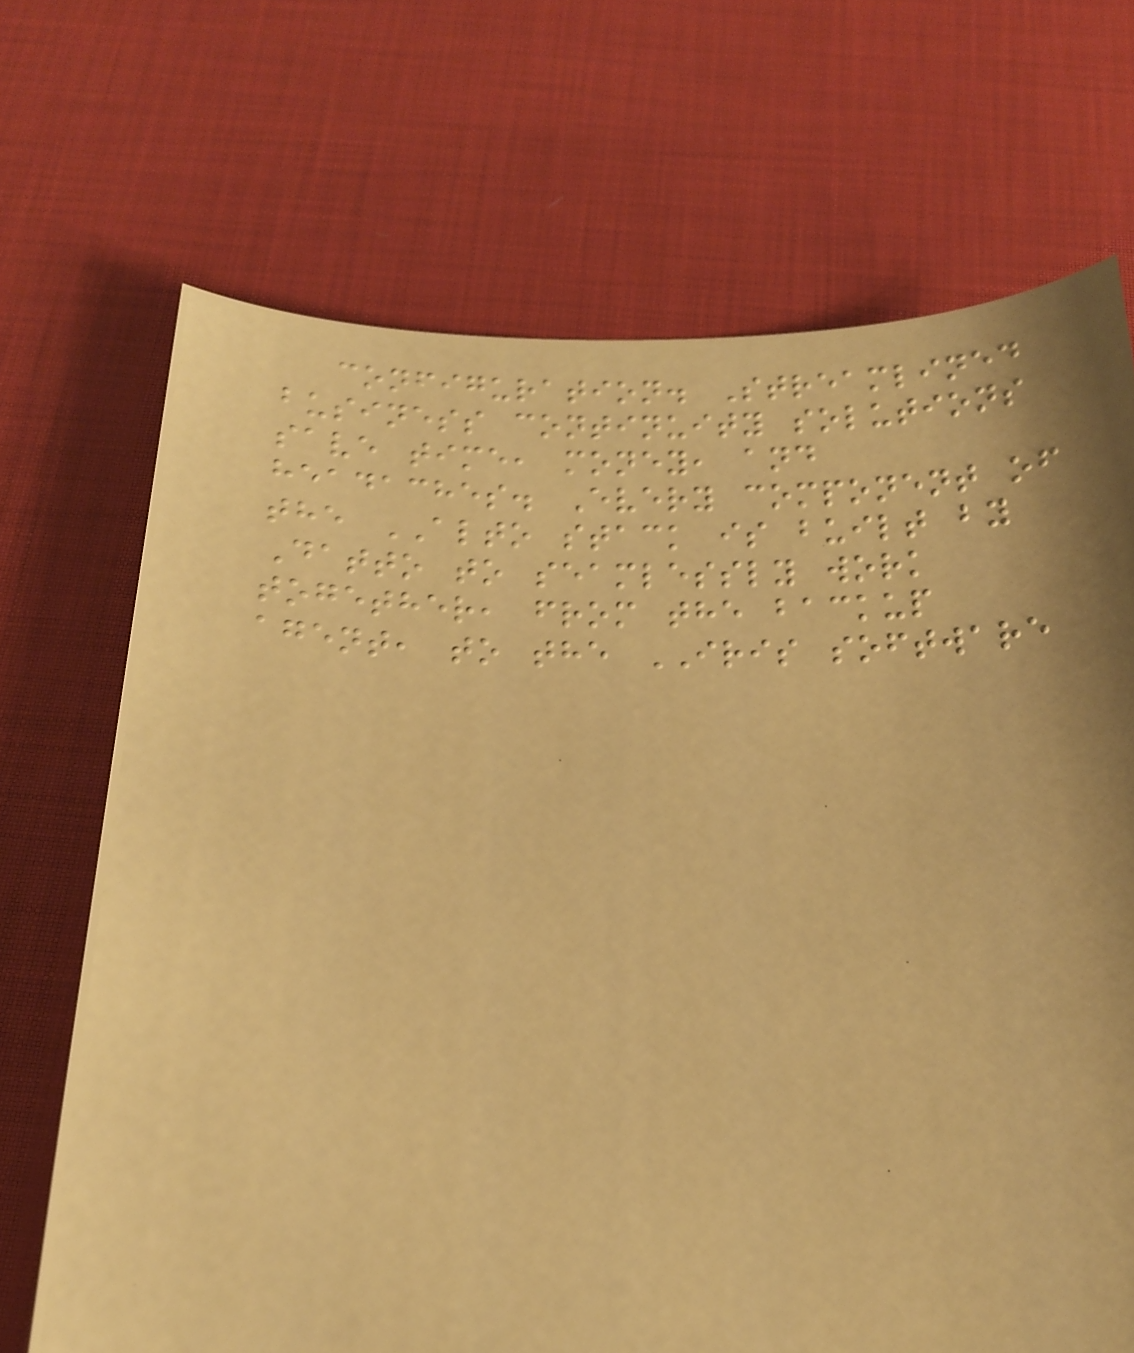configuration. Streamlined
business continuity solutions
save time, money, and
headaches. Every component of
the ALTO stack is built by
Datto to seamlessly work
together, from the backup
agent, to the IRIS software
